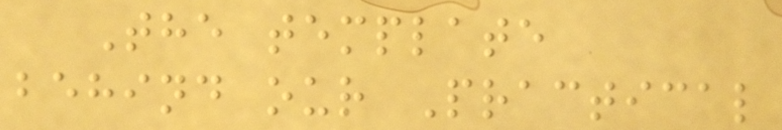The template
behind our Practical
